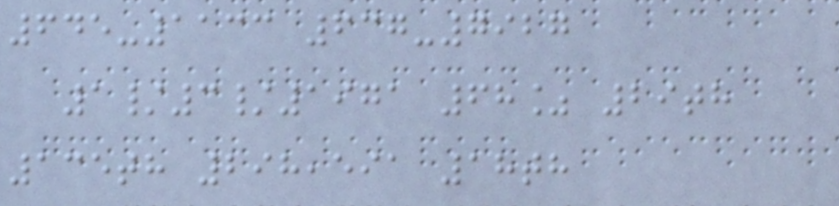645-1133 637-7927
1/3/1971 68% 29th
135th 298,591 18th
